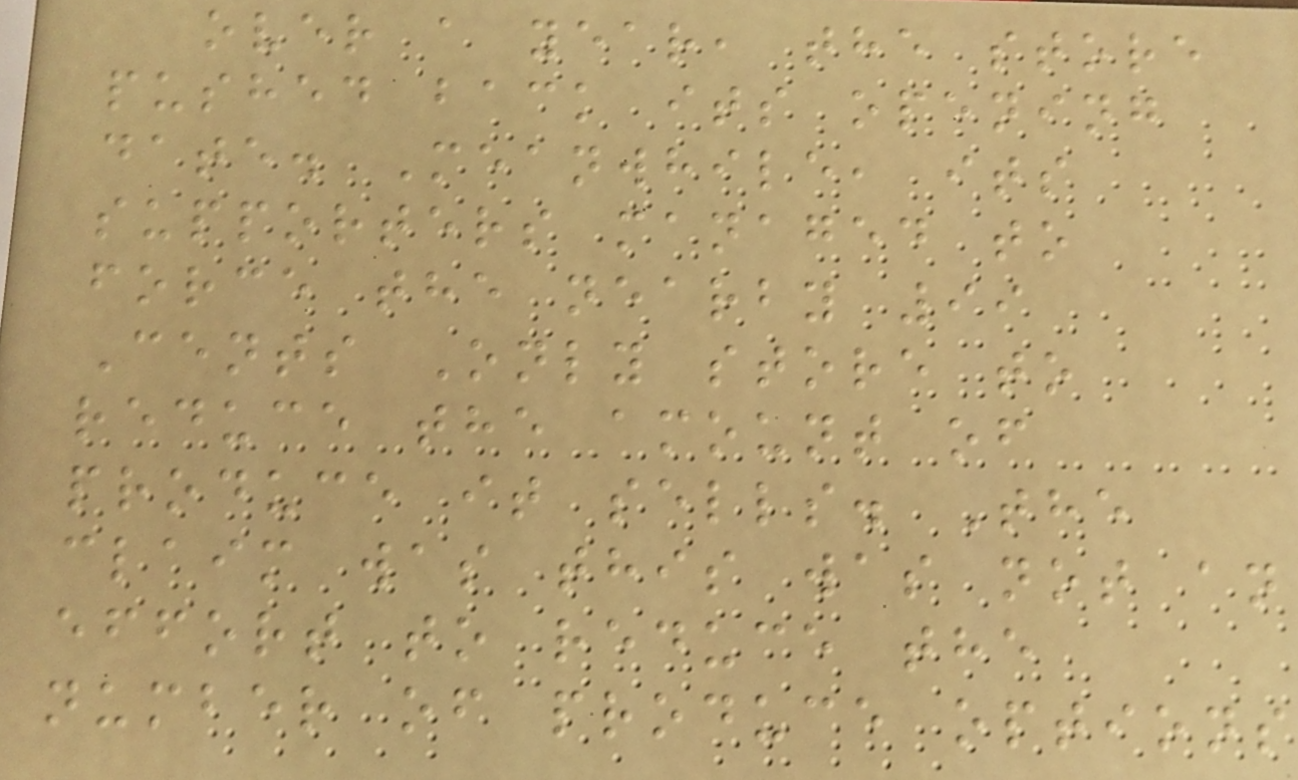over a year, the store
pushed back its opening
date. Meanwhile, its
supporters managed to
force the nearby 99
Cents Only store to
reduce the amount of
produce it sells. The
claim was this was not an
effort to reduce the
number of produce options
